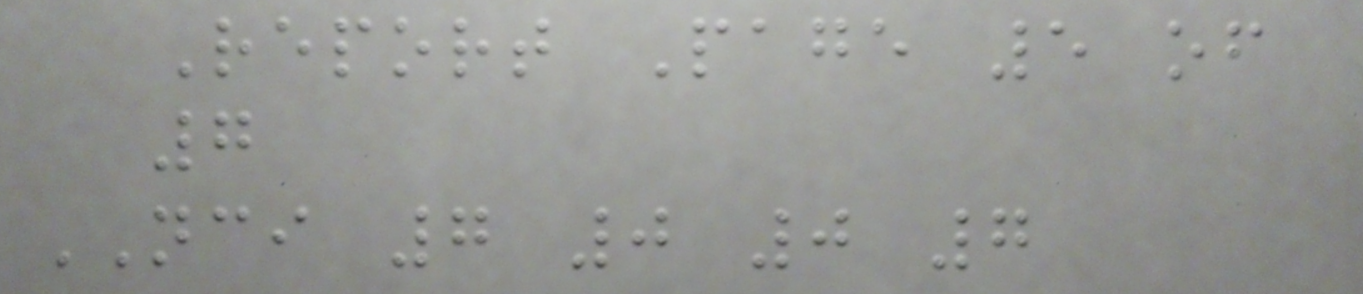Report Page 5 of
7
NCI 7 0 0 7
